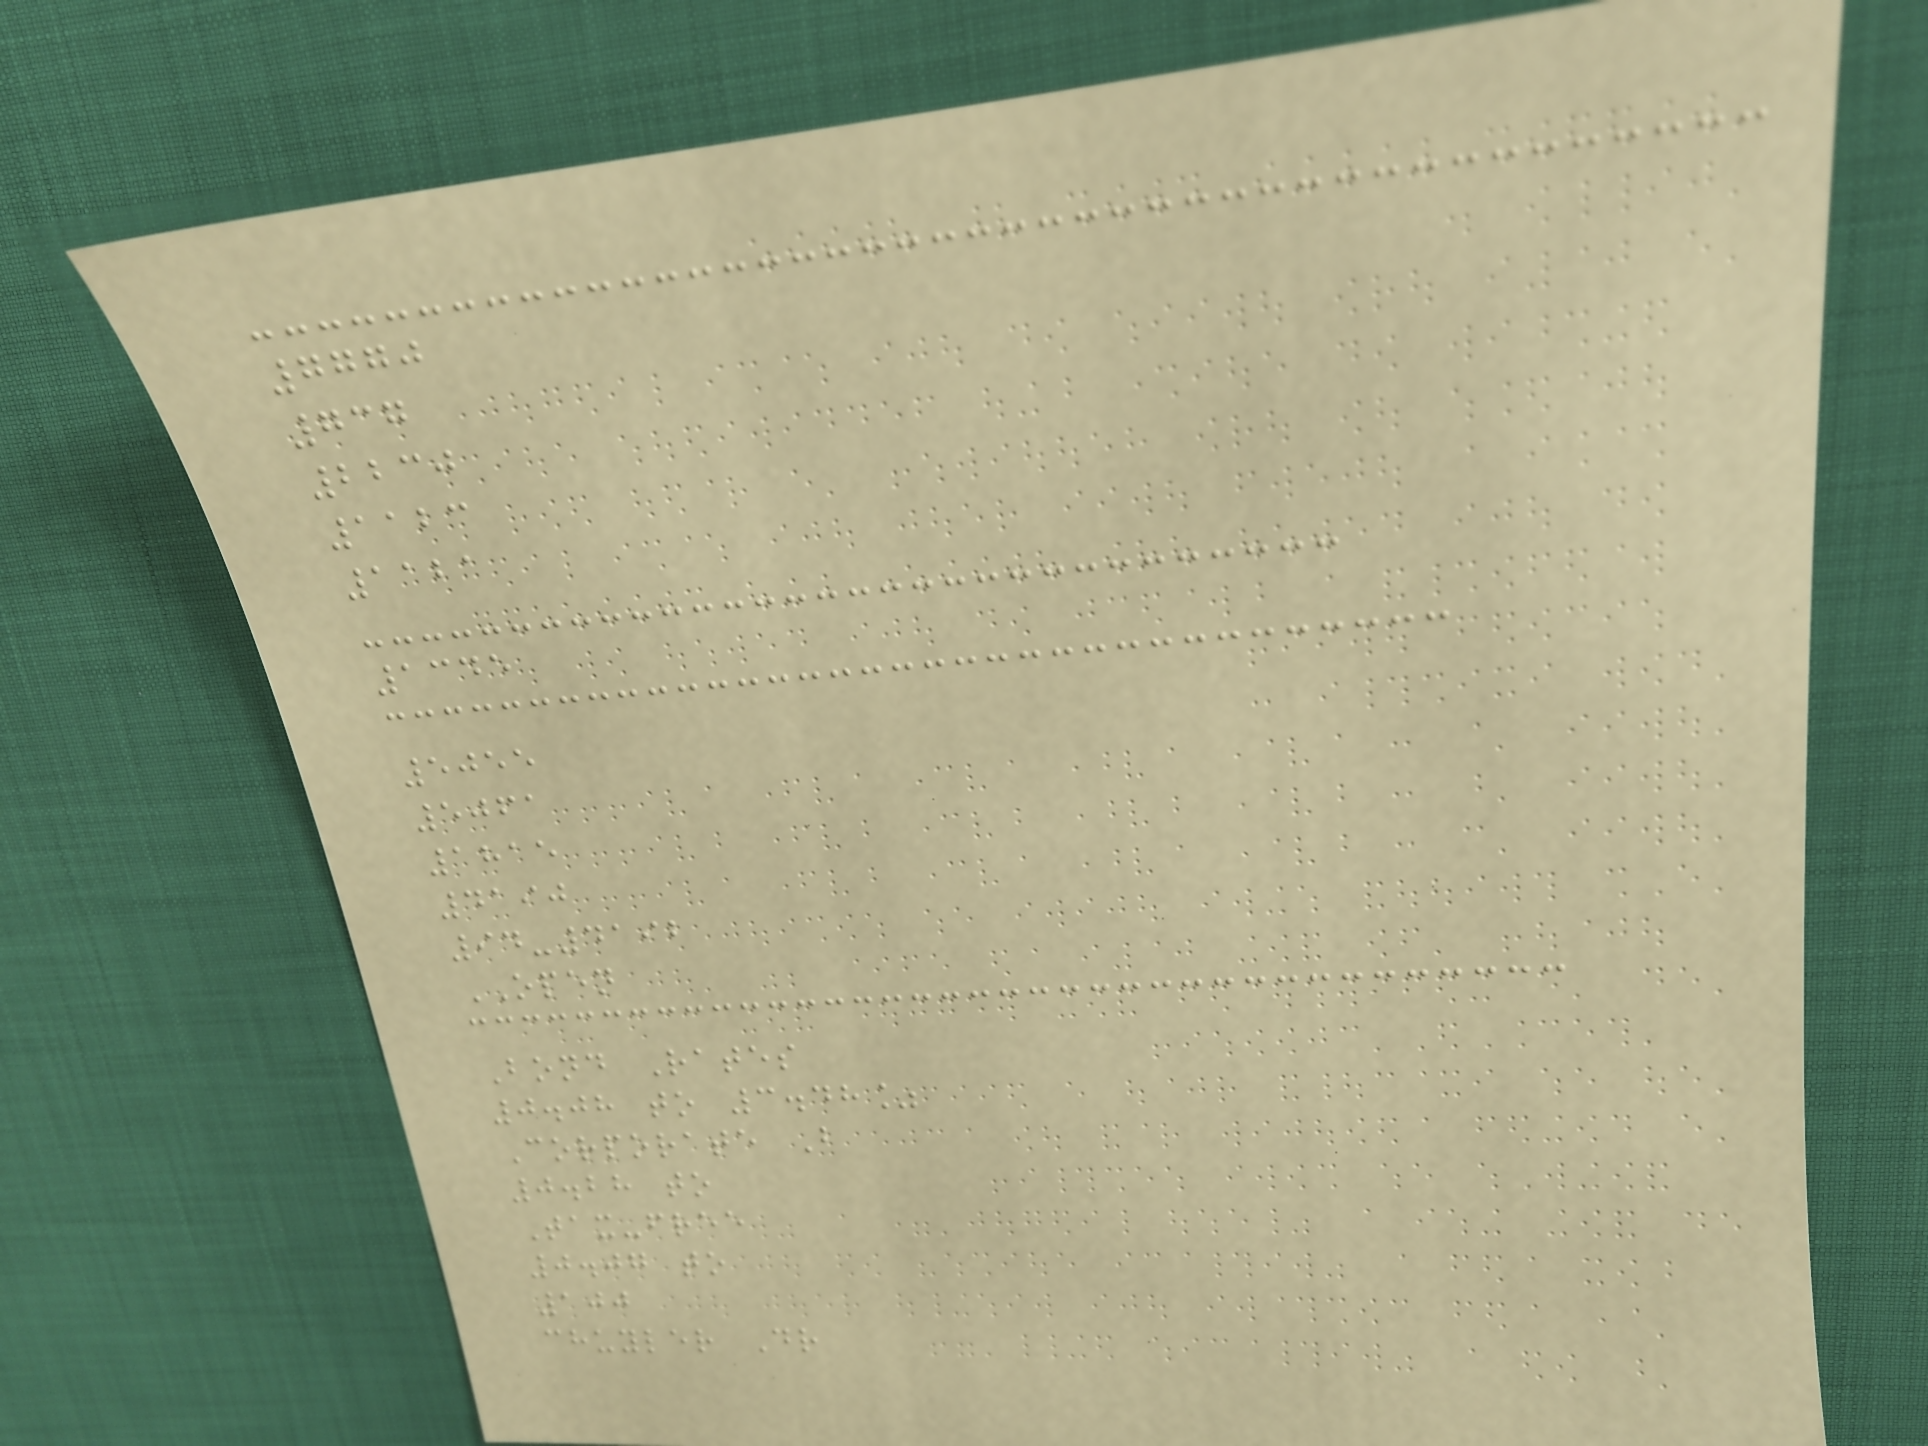7770
737
2230
1123
1121
1345
5055
5061
1815
4190
94-4192
OPEN
Bond Rates
0.08 to 3.48%
Corporate B
0.28 to
Tax-free
0.07 to
100
chuyler Dr
